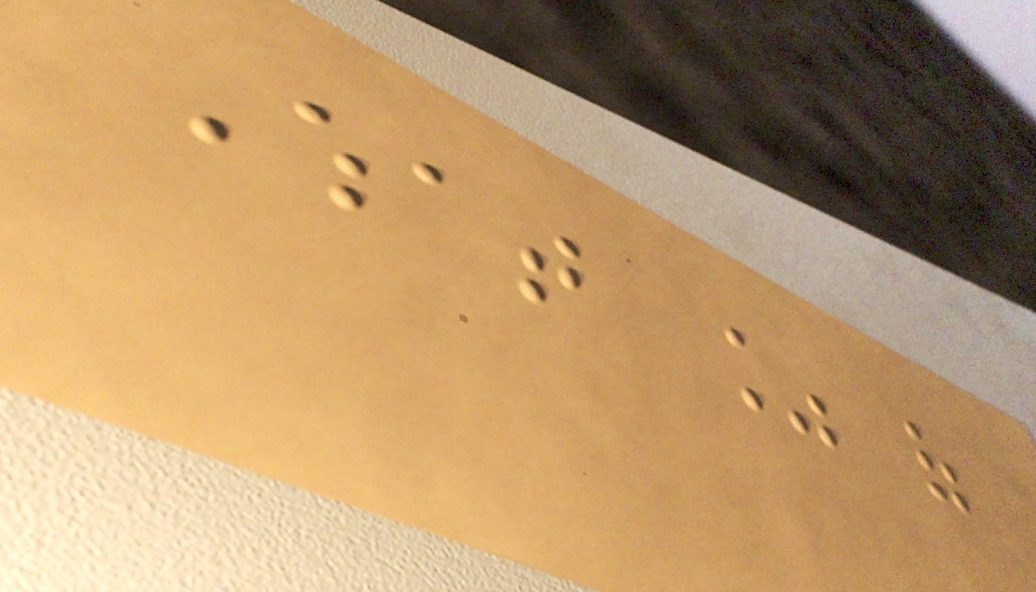What % of
